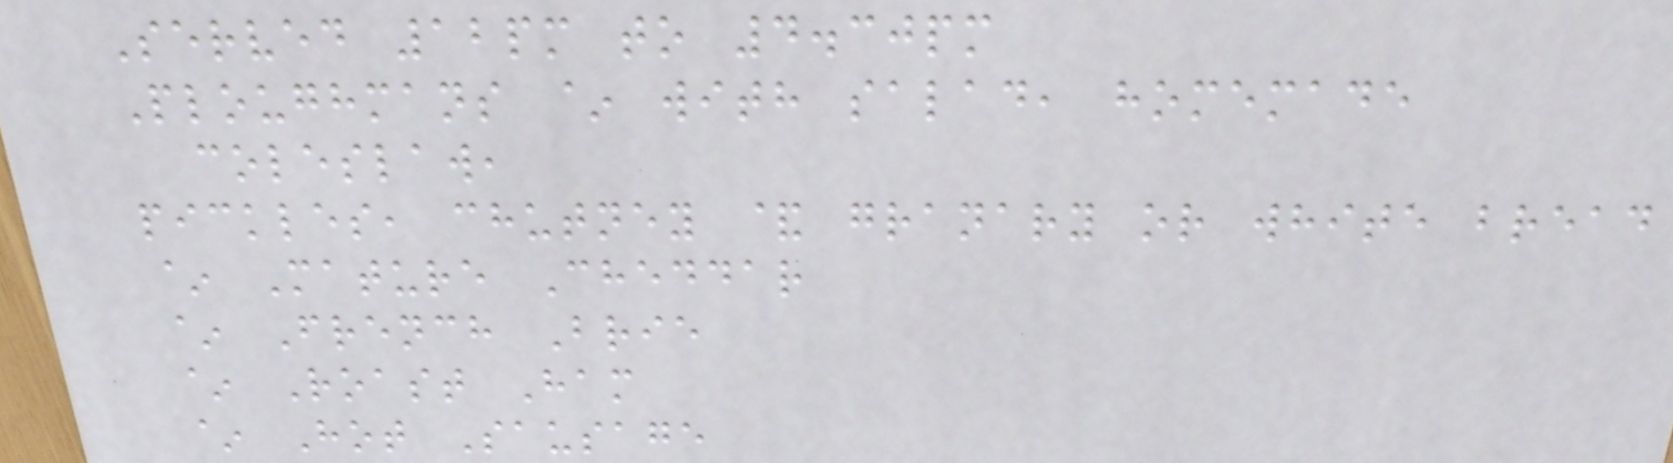Served 12pm to 4.30pm
Ploughmans ~ with salad, homemade
coleslaw,
pickles, chutney & granary or white bread
~ Mature Cheddar
~ French Brie
~ Roast Ham
~ Hot Sausage
